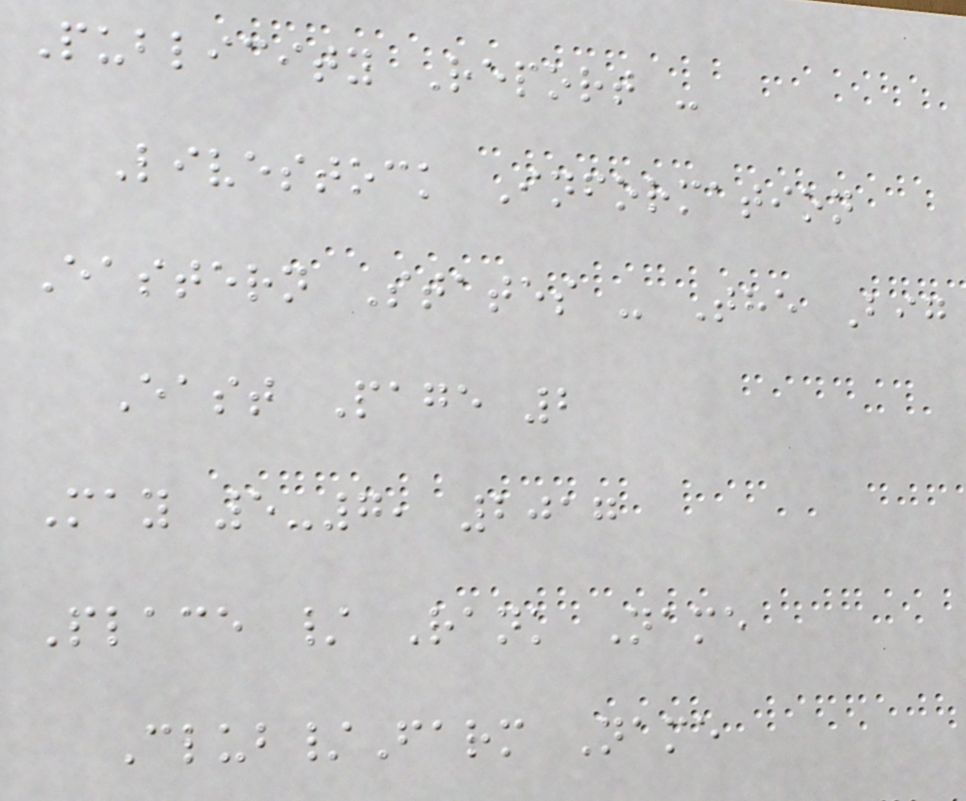Publicity Report -
Livestock Information
Eastern States - The Big
East Page 2
May 5-7, 2017
Place / Rank Name
Club/Farm Name
